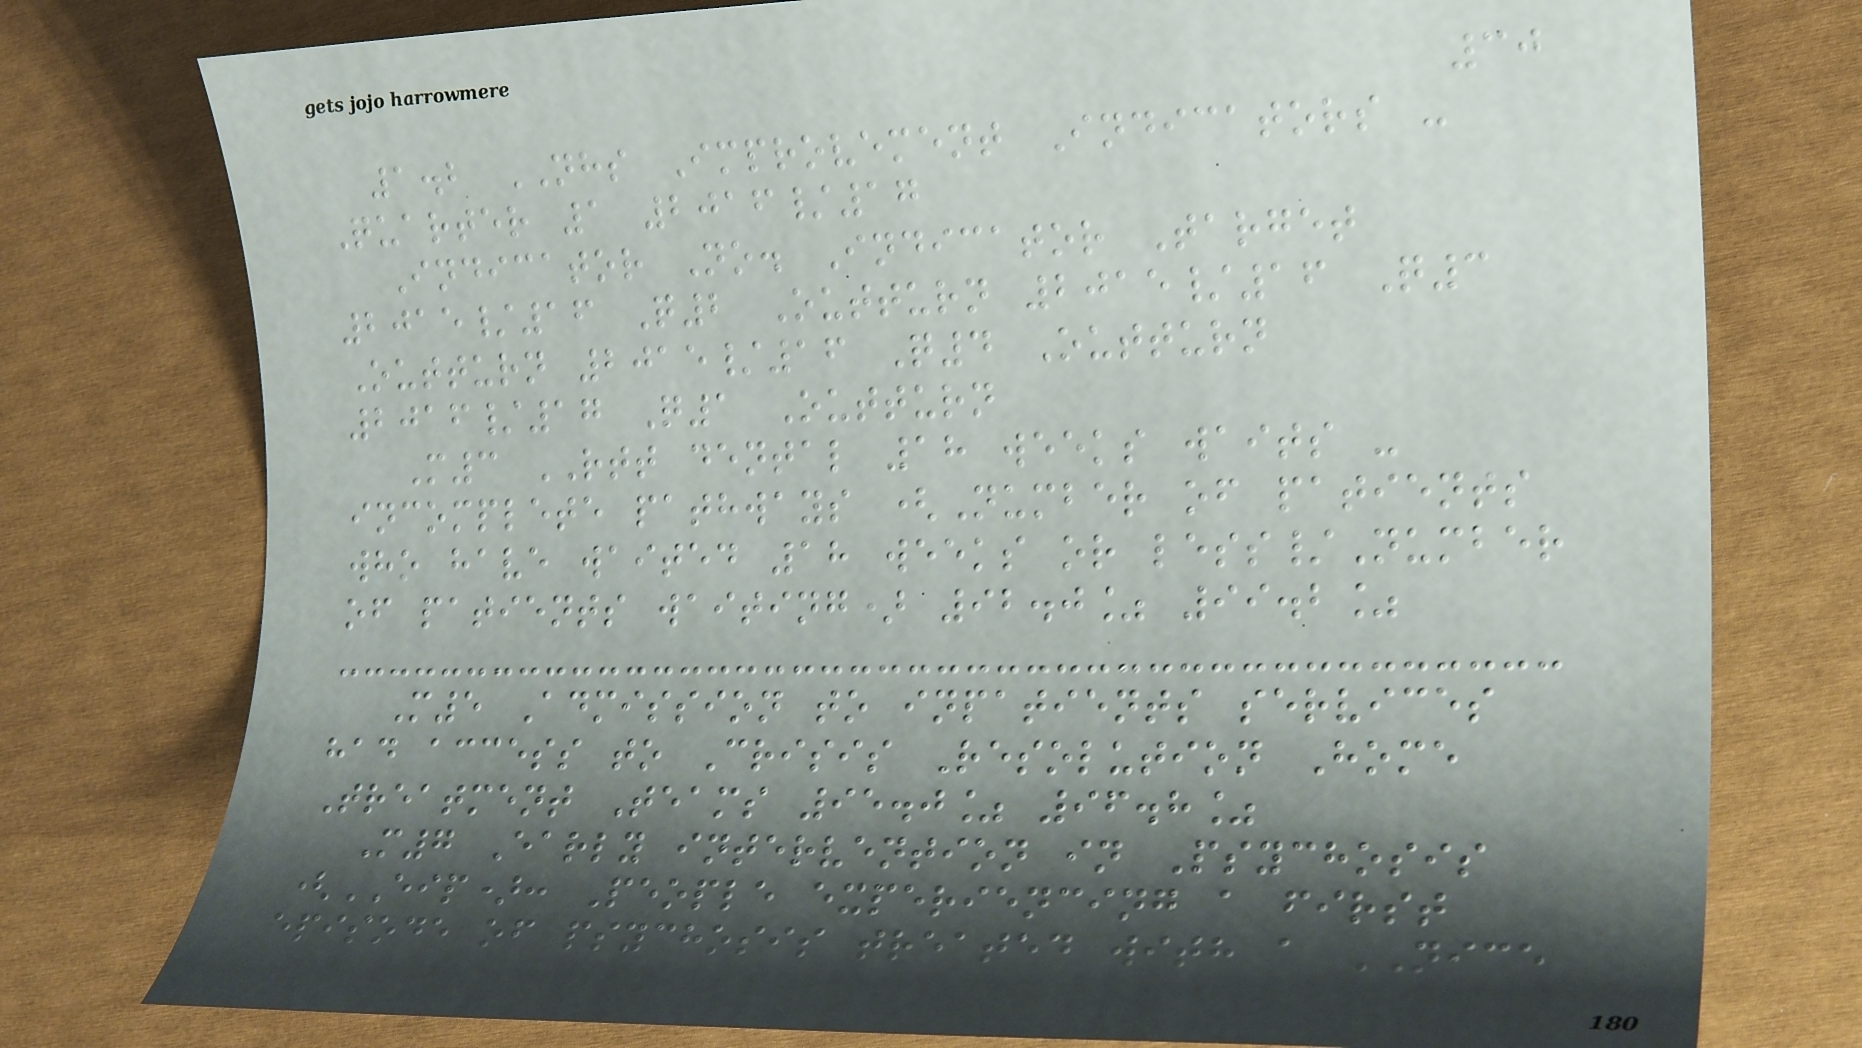30
1.2 NHS Improvement Indicators -
Quarter 1 2016/17
Indicator No. Indicator Target
2015/16 Q2 Outturn 2015/16 Q3
Outturn 2015/16 Q4 Outturn
2016/17 Q1 Outturn
M3 RTT dental 18 weeks waits -
incomplete pathways (Number of patients
who have waited 18 weeks or less/Number
of patients waiting) 92.0% 99.2%
M5 Admission to inpatients services
had access to Crisis Resolution Home
Treatment Teams 95.0% 96.8%
M7 Early intervention in Psychosis
(EIP): People experiencing a first
episode of psychosis treated with a NICE
